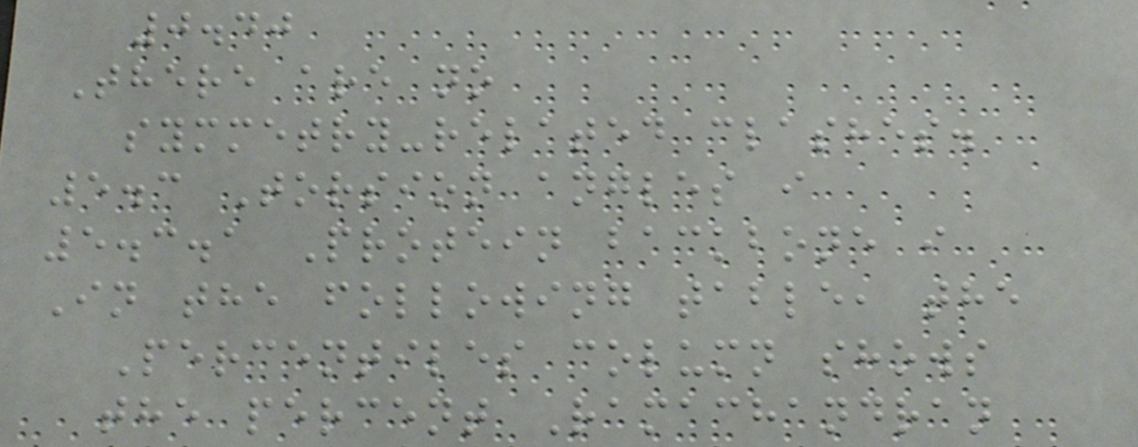0.40
There are no
symmetry-related clashes.
5.3 Torsion angles i
5.3.1 Protein backbone i
In the following table, the
Percentiles column shows
the percent Ramachandran
